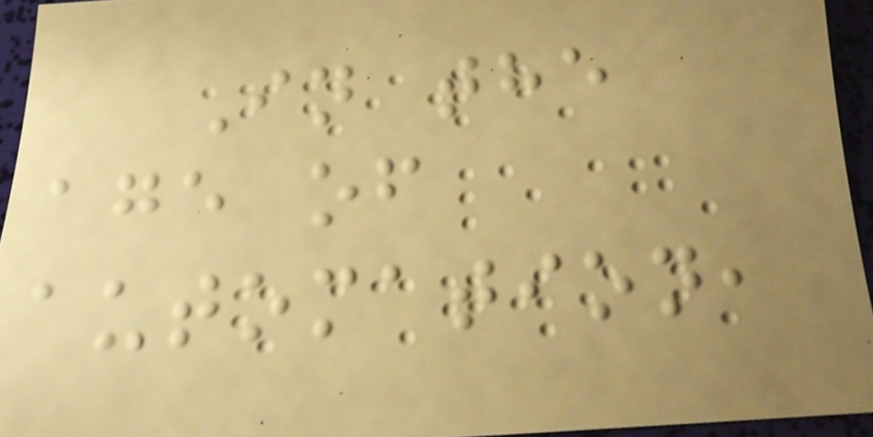In the
age of
automation,
